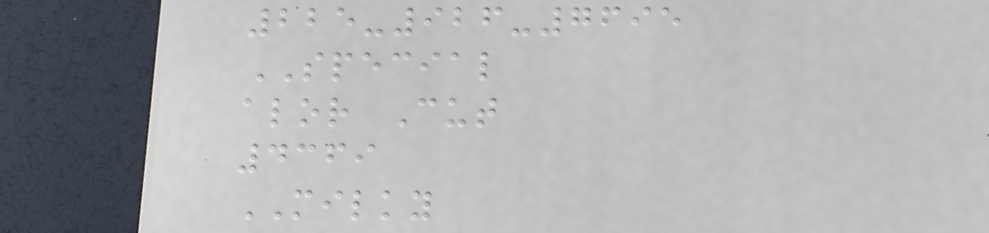225-926-7695
SPECIAL
alor Cut
4369
MILKY
